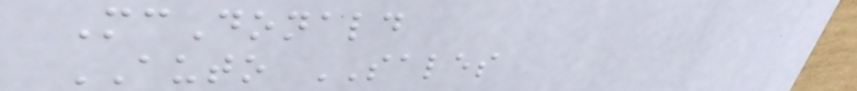McDonald
AUTO SALES
